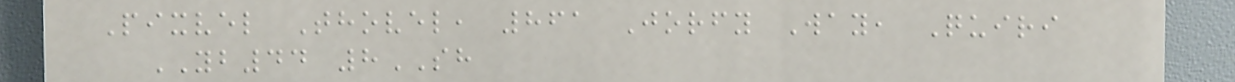Pixvel Thovel, 861 Jorfy Way, Quiri
YB44 8SH
